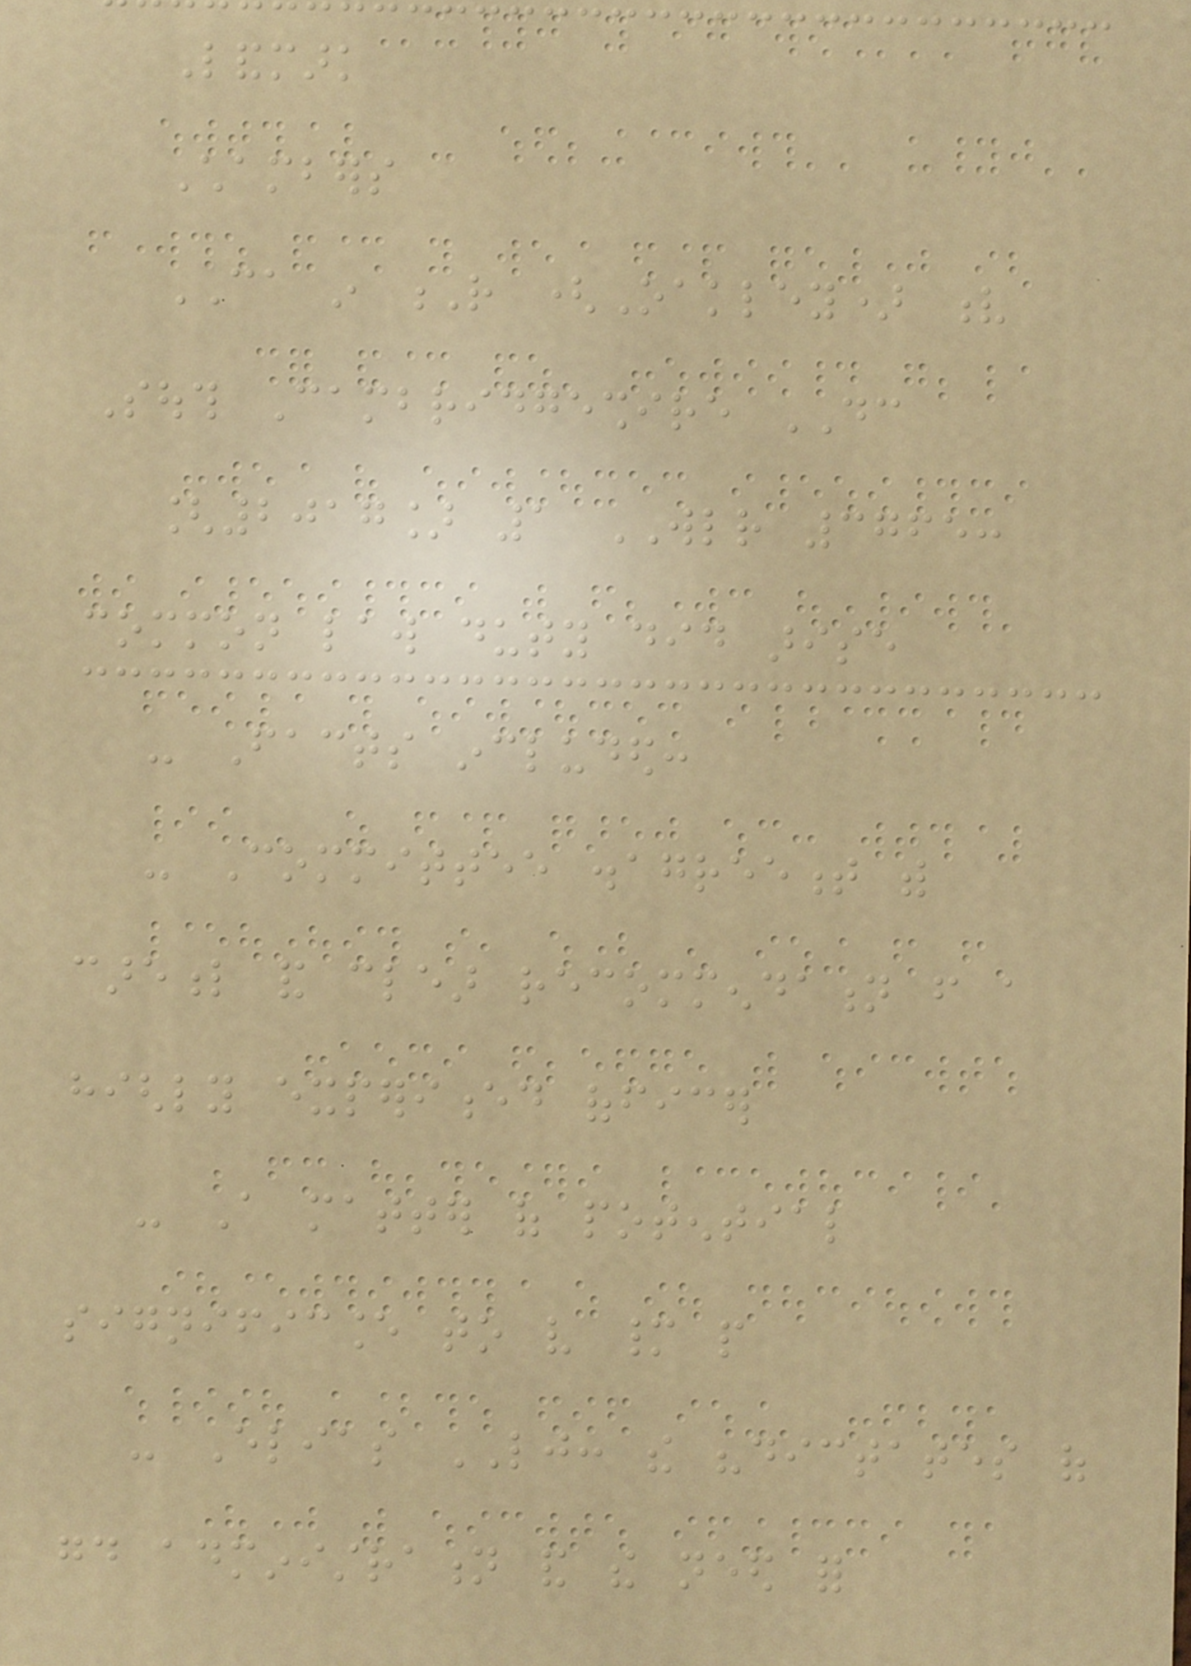Landmark
Chambers
CA in R (Oakley) v
South Cambridgeshire DC
[2017] 1 WLR 3765:
common law duty did arise
- Facts included:
- Committee disagreement with
careful and clear recommendation from a
highly experienced officer
- A matter of potential
significance to very many people
- Elias LJ: the "dictates of
good administration and the need for
